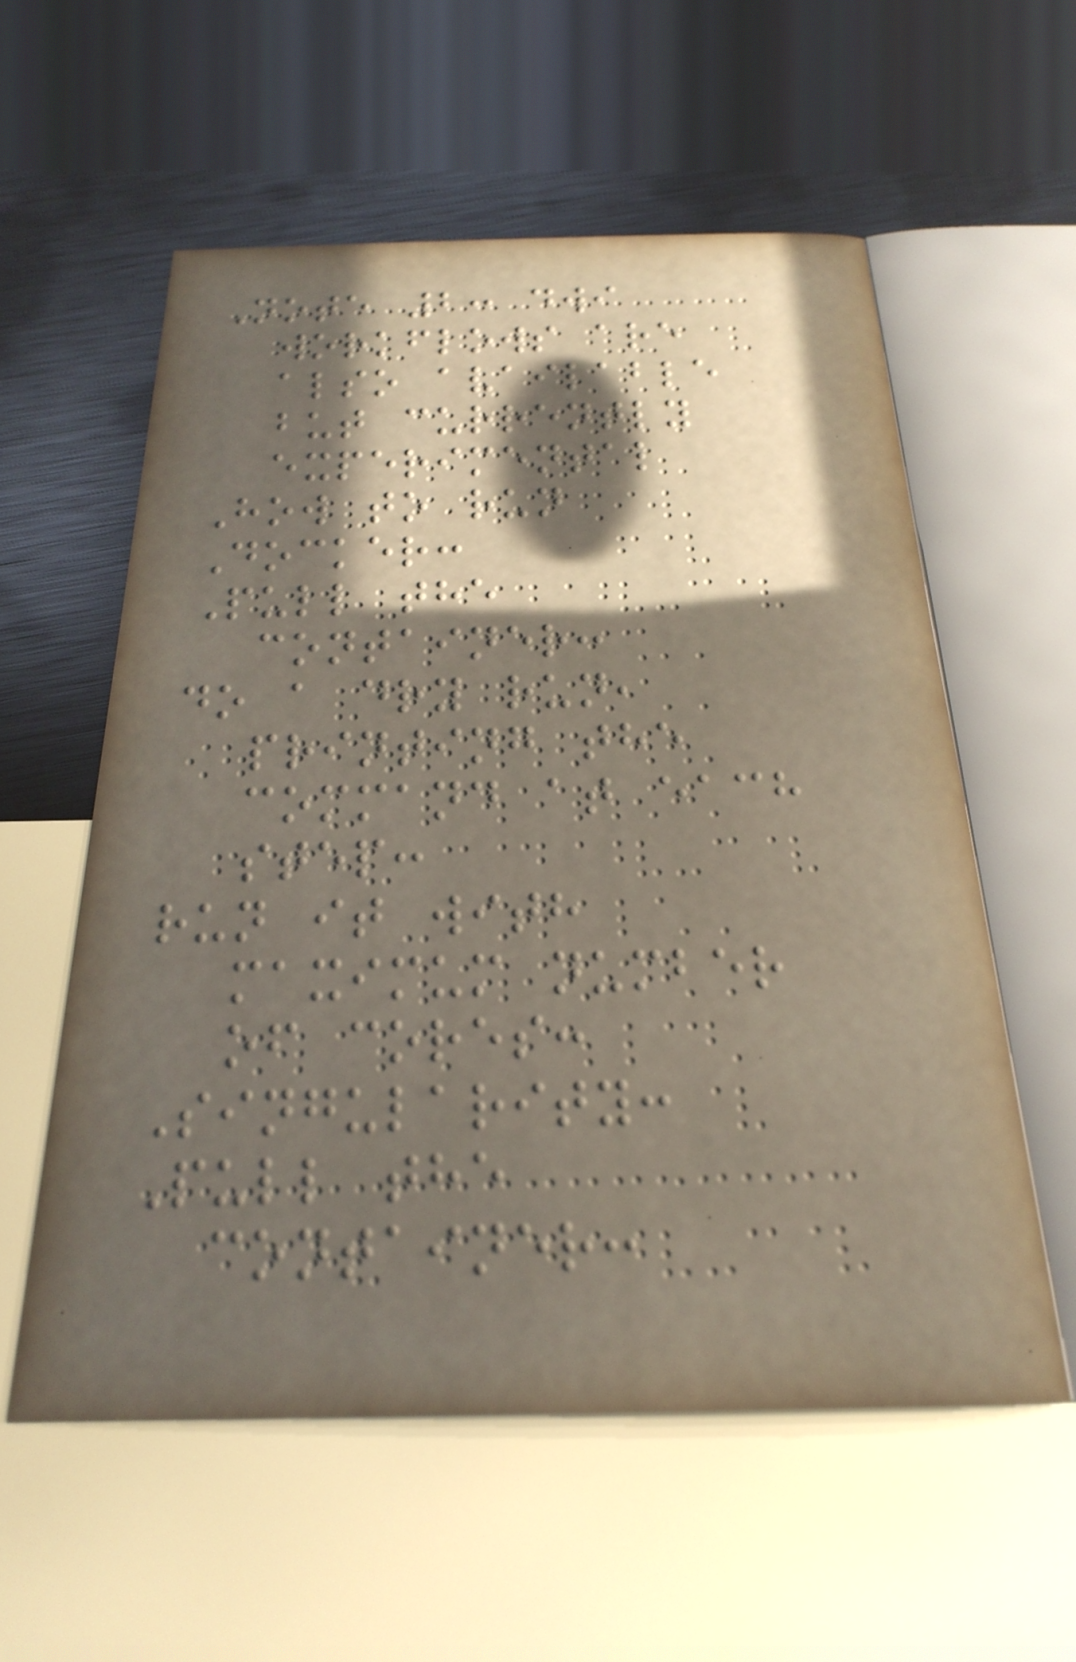Note 2: dwi
workflows are
also available
but currently
experimental
How to run
Docker:
Pull the
container:
do a dry run,
printing the
command at each
step:
run it with
maximum number
of cores:
Singularity:
Pull the
container:
